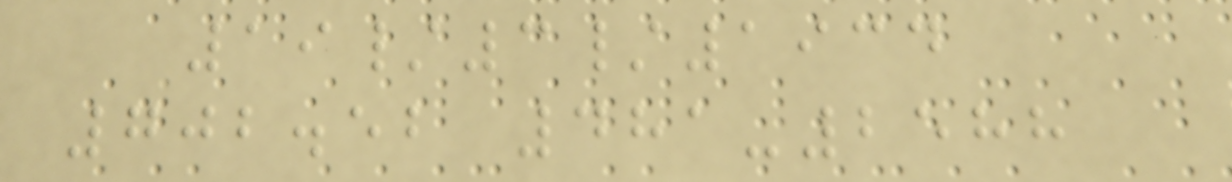19/3/1934
702.52 481-2588
